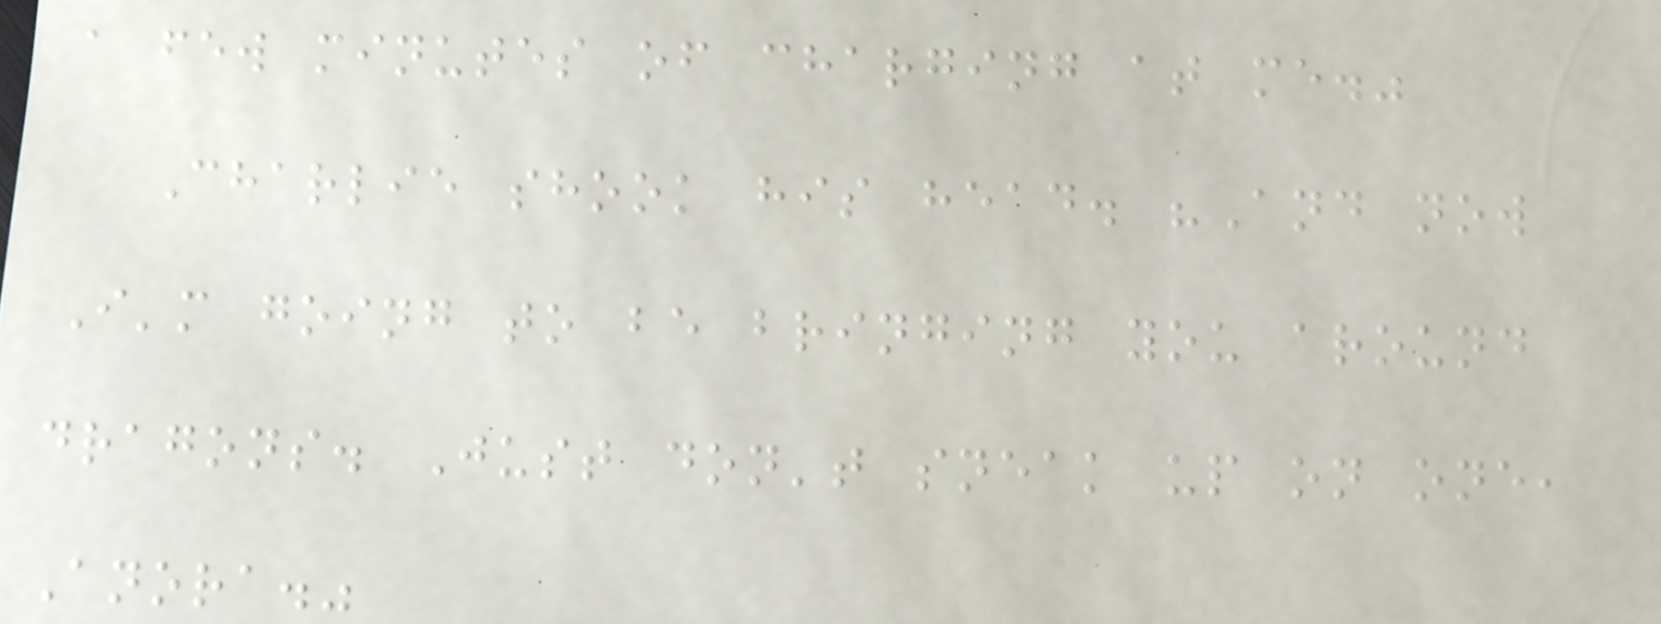a few minutes of charging at me."
Charlie shook his head. "And now
I'm going to be bringing you around
dragons. Just don't sneak up on one,
Anora."
